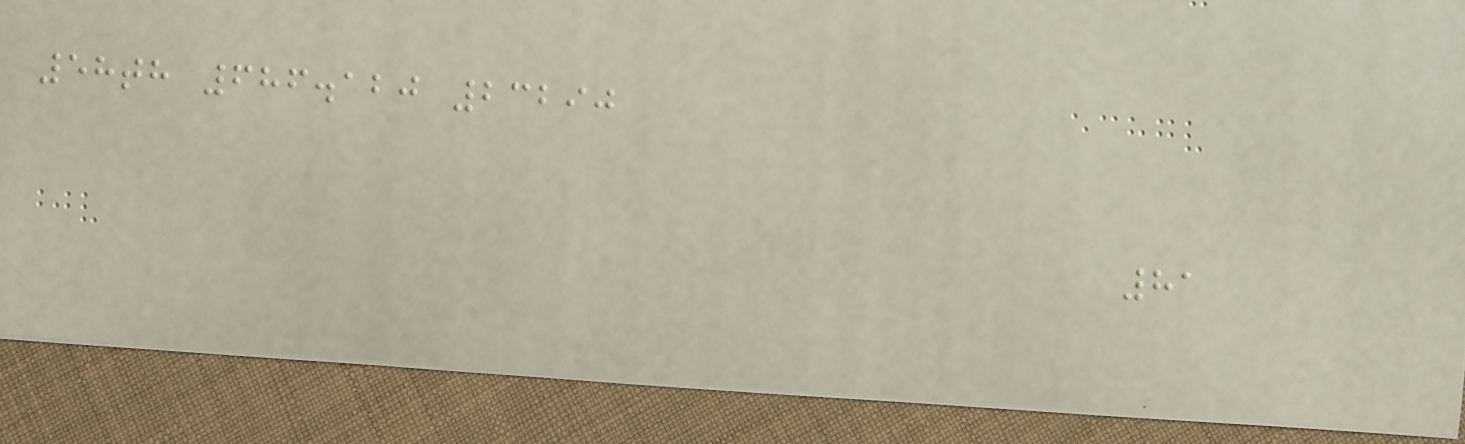58th 686.120 23290
81
